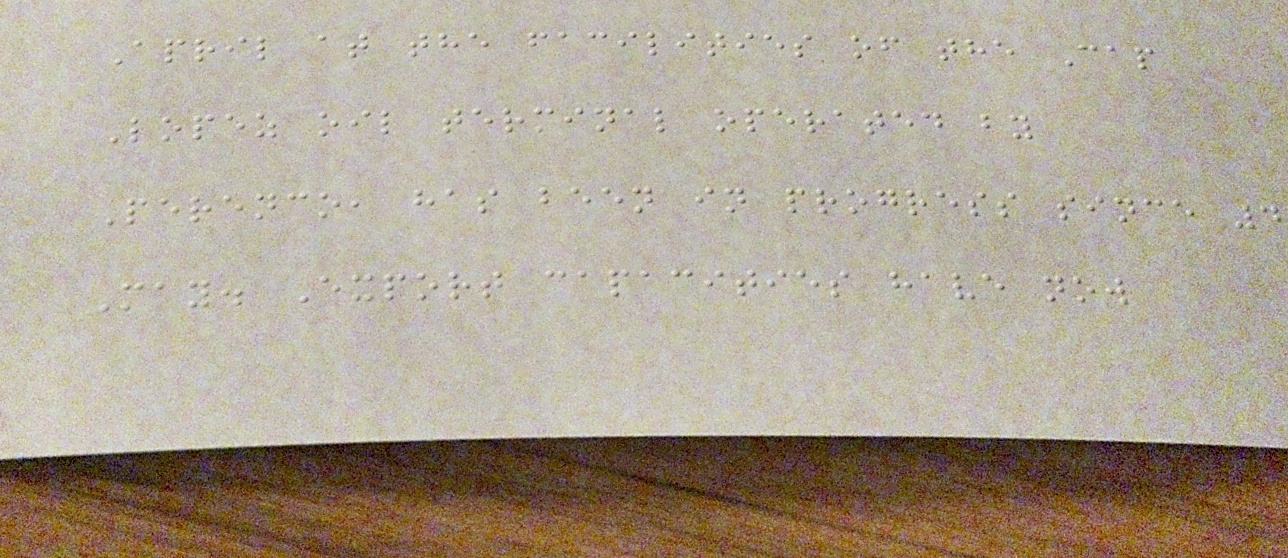April at the facilities of the Cap
Lopez oil terminal operated by
Perenco, has been in progress since 4
May. Export capacities have now
